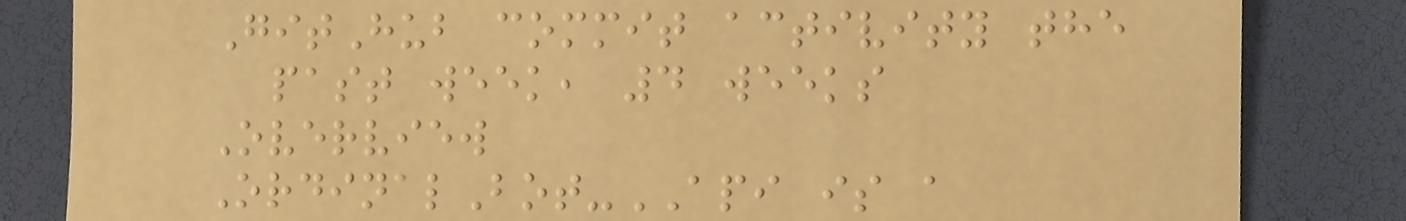GitHub commit activity the
past week, 4 weeks
Overview
OrdinalBot-API is a
